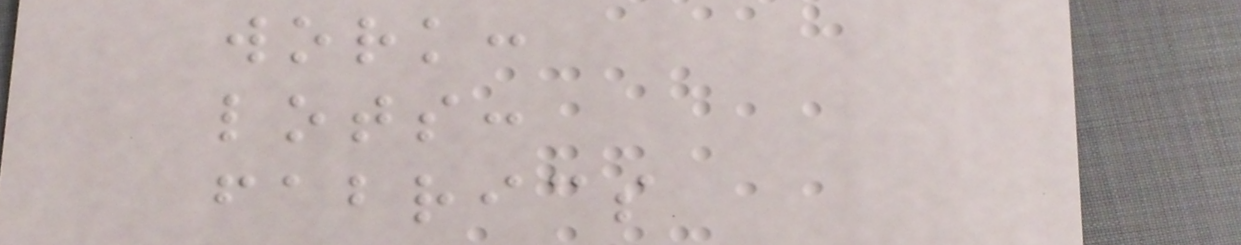work:
lots:
fabrics
